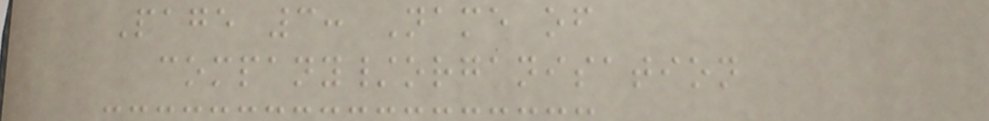Page 3: Name of
company/organisation
